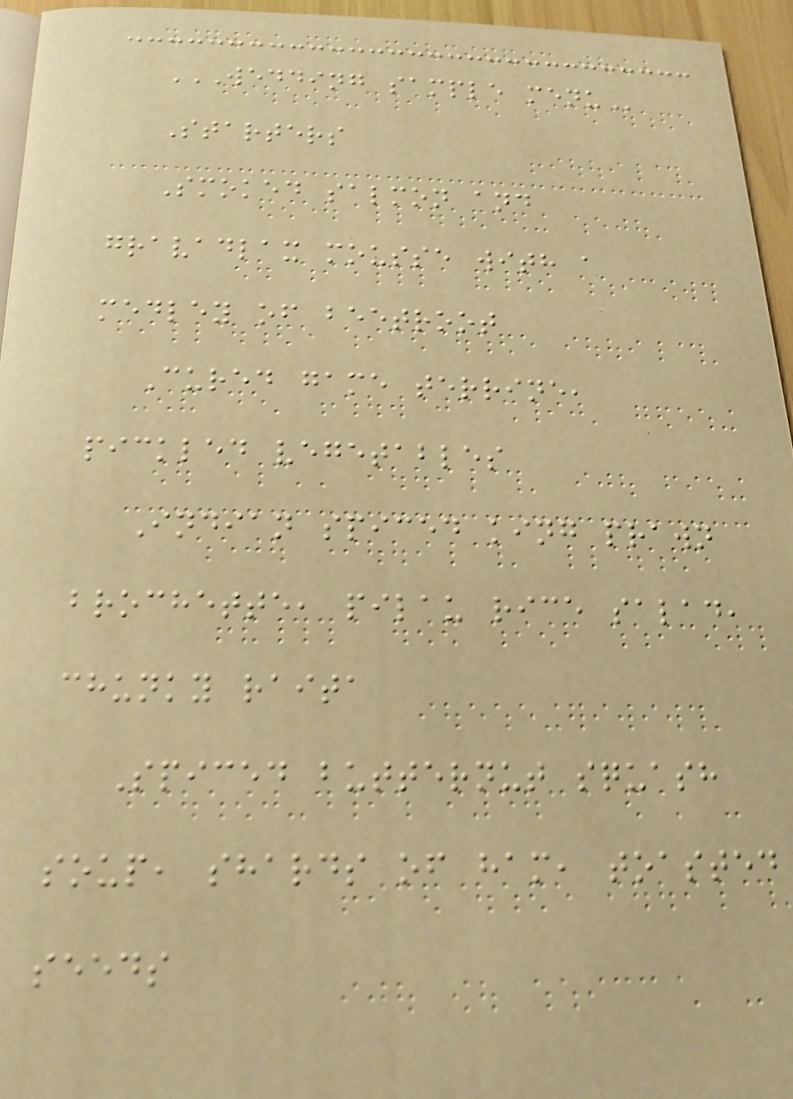WEDDING SAMPLE MENU
Starters
Smoked salmon and
gravadlax mousse with a
medley of beetroot
Cured game terrine,
pickled vegetables
Indian spiced king prawn
brochette, pilau rice salad,
chunky raita
Spiced butternut squash
soup, shards of ham, toasted
seeds
